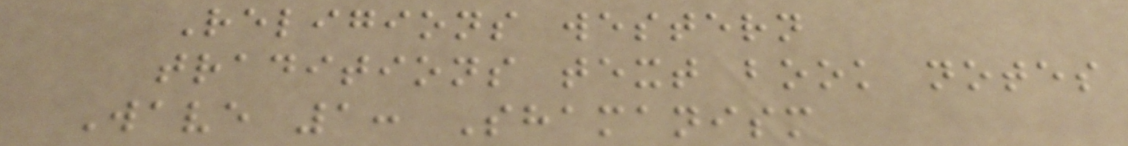Religions western
traditions text book notes
Wave 1: Shamanism
